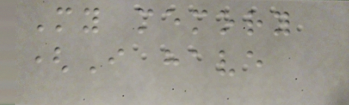My memory
(I have
